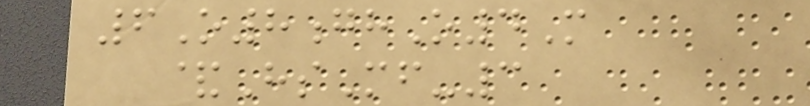6O8ghO4M
&HsMf-3
